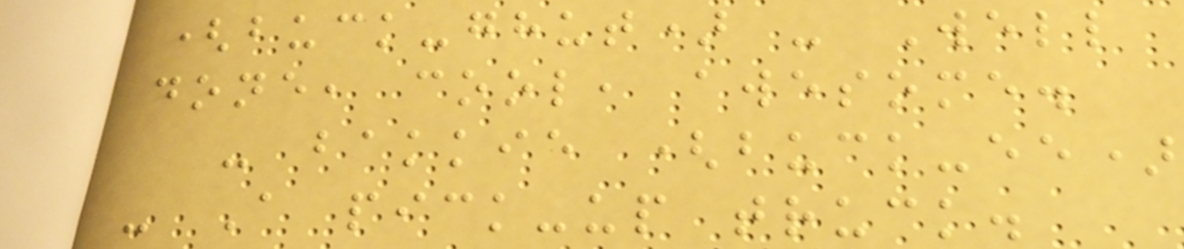(buck-ghut) - Well
done, cool, awesome.
- bakkie (buck-ee)
- A pick-up truck.
